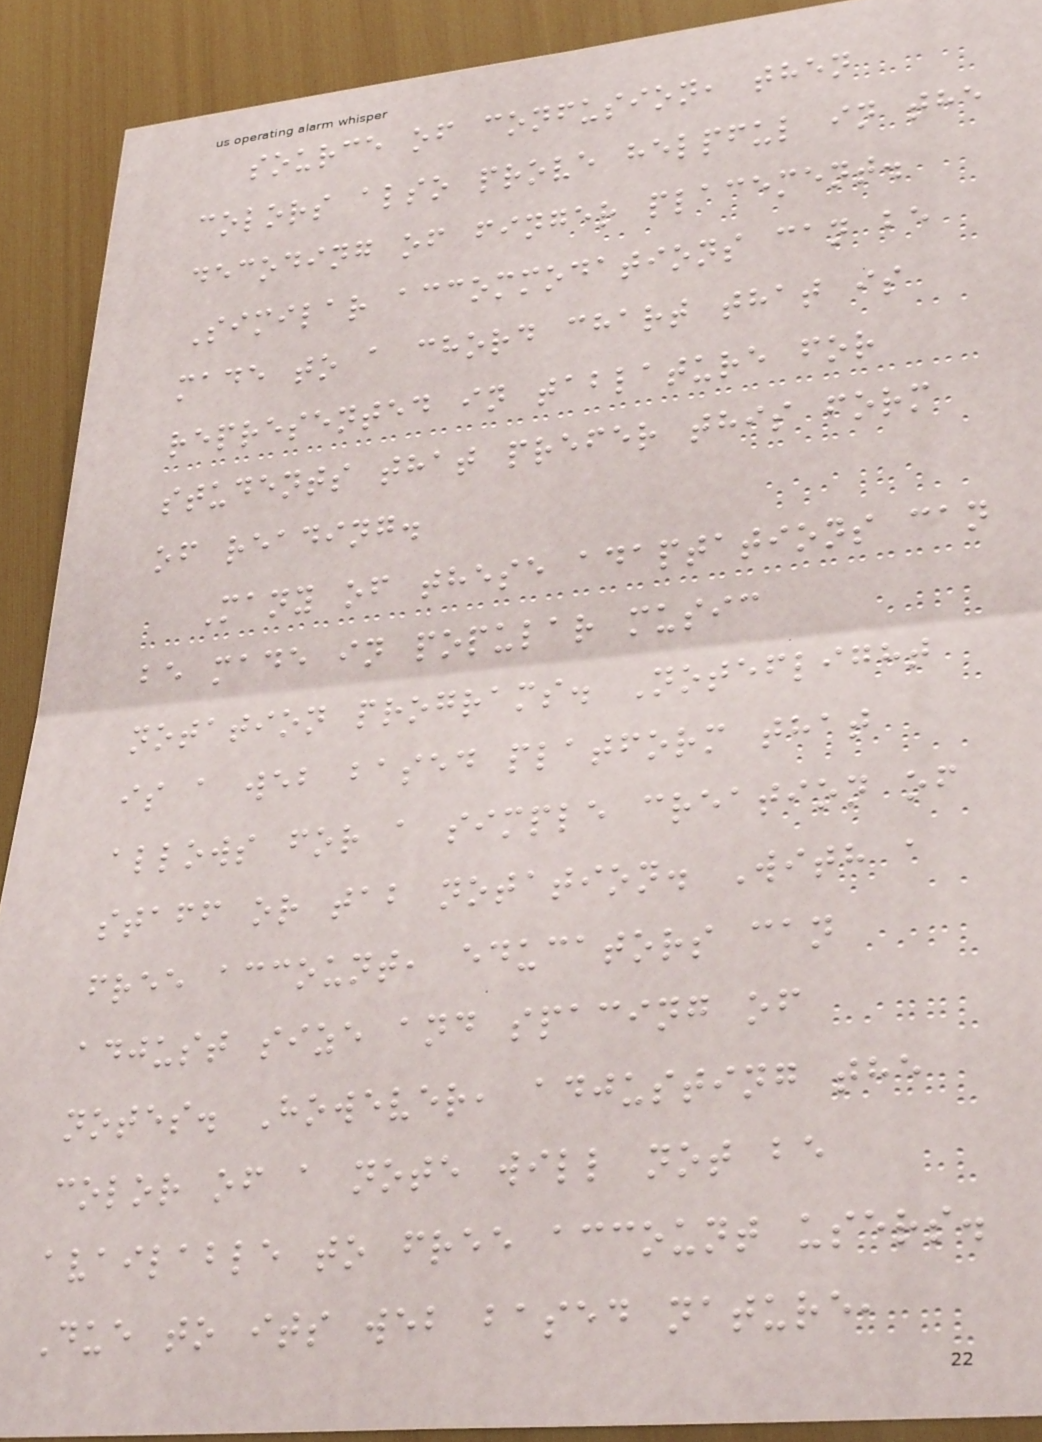source of confusion, then
colors also prove helpful in the
decoding of finger placement.
Similar accommodations can be
made to a chord chart that is
represented in tablature for
students that prefer this form
of reading.
Many of these adaptations can
be made in popular music
notation programs. Noteflight
is a web based platform that
allows for a simple creation of
staff or tab notation. With a
free account, educators can
adjust size and spacing of
notes. However, adjusting the
color of a note will not be
available to free account users.
Due to its web based nature,
